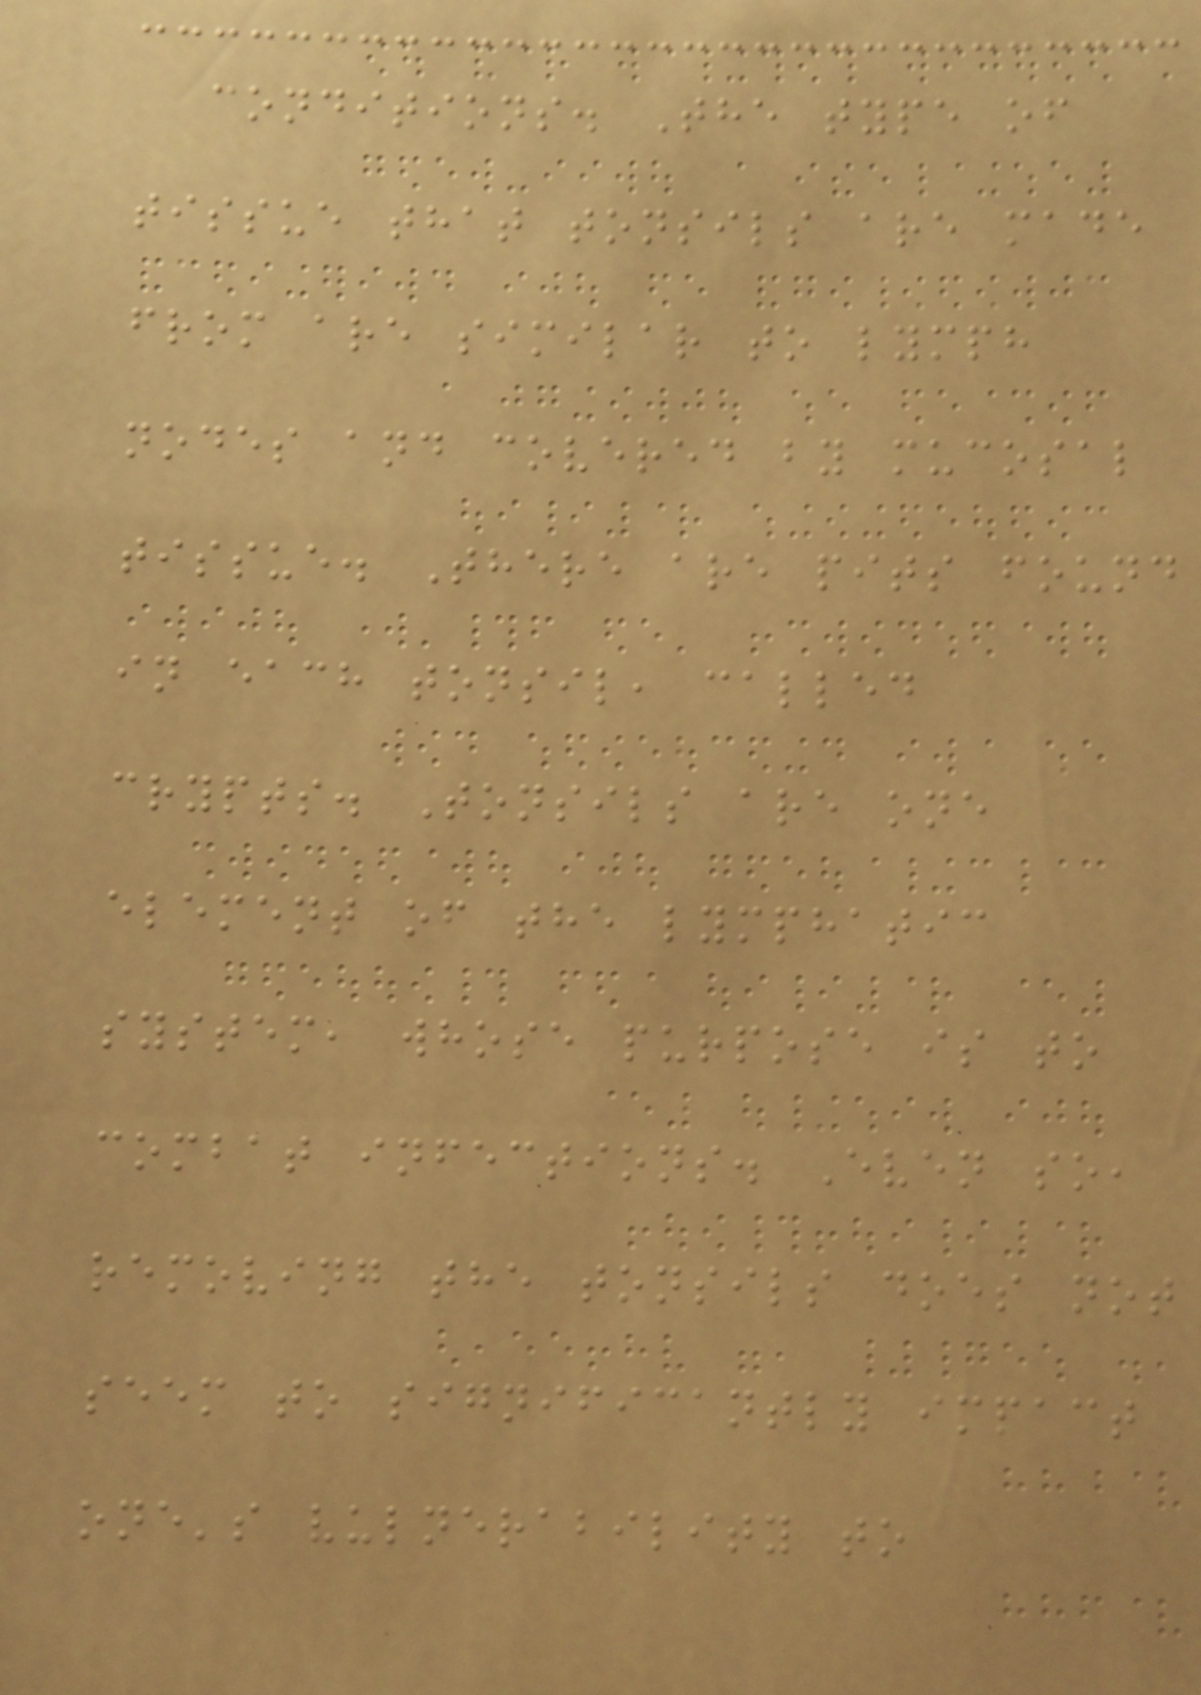conditions. The type of
tissue that tonsils are made
from are similar to lymph
nodes and covered by mucosal
tissue. There are pits found
in each tonsil, called
crypts. Tonsils are one
element of the lymphatic
system, whose purpose is to
combat infections. Even so,
removing the tonsils does not
seem to significantly impact
one's vulnerability to
